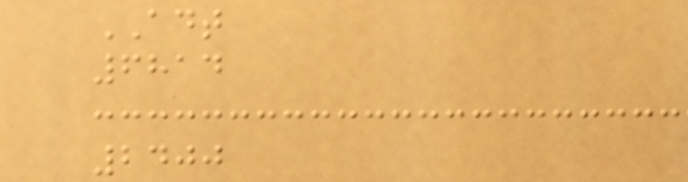ADT
6814
2400
